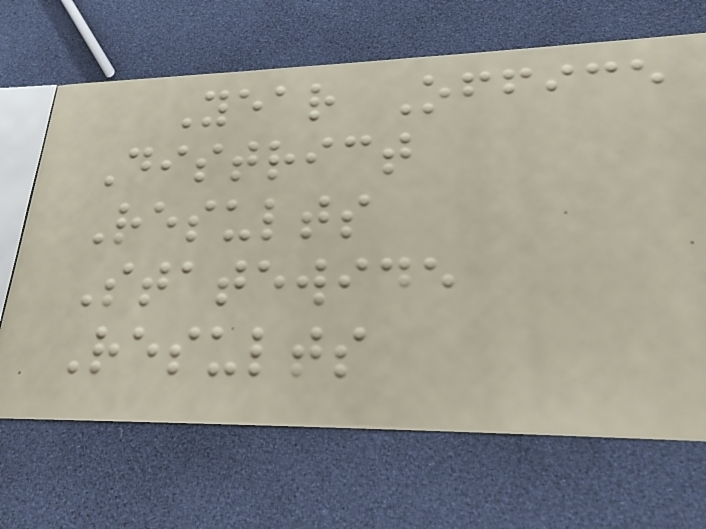Year Office
District
Results
Statewide
Results
